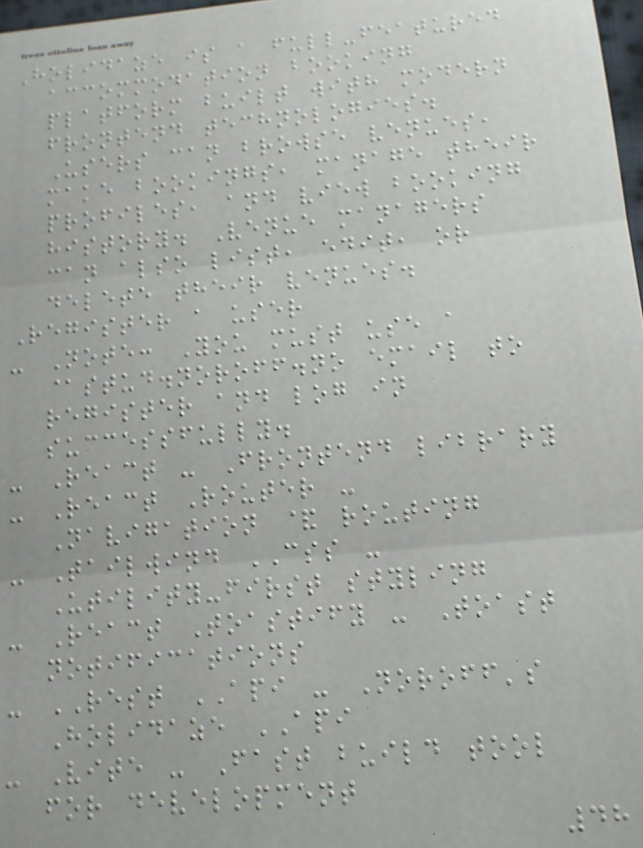Holidaze is a full-featured
accommodation booking
platform built with modern
frontend technologies.
Users can browse venues,
make bookings, manage their
profiles, and view booking
history. Venue managers
can also list, edit, or
delete their venues.
Register a user
- Note: You must use a
@stud.noroff.no email to
register and log in
successfully.
- React - Frontend library
- React Router -
Navigation & routing
- Tailwind CSS -
Utility-first styling
- React Toastify - Toast
notifications
- REST API - Noroff's
Holidaze API
- Vite - Fast build tool
for development
48
